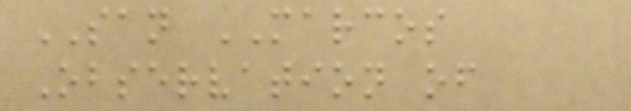SAN MARCOS
Observation of
